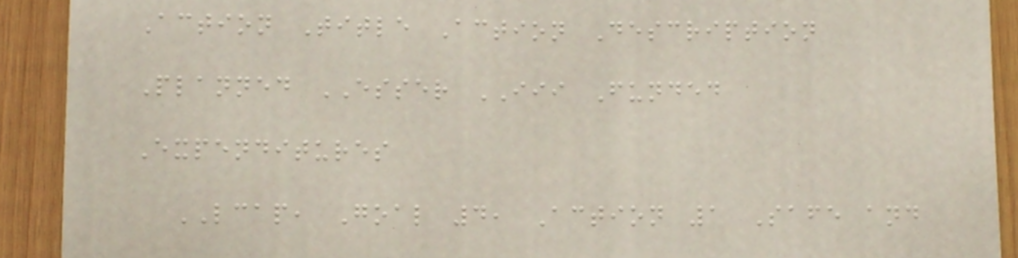Action Title Action Description
Planned ESSER III Funded
Expenditures
LCAP, Goal 4, Action 1 Safe and
